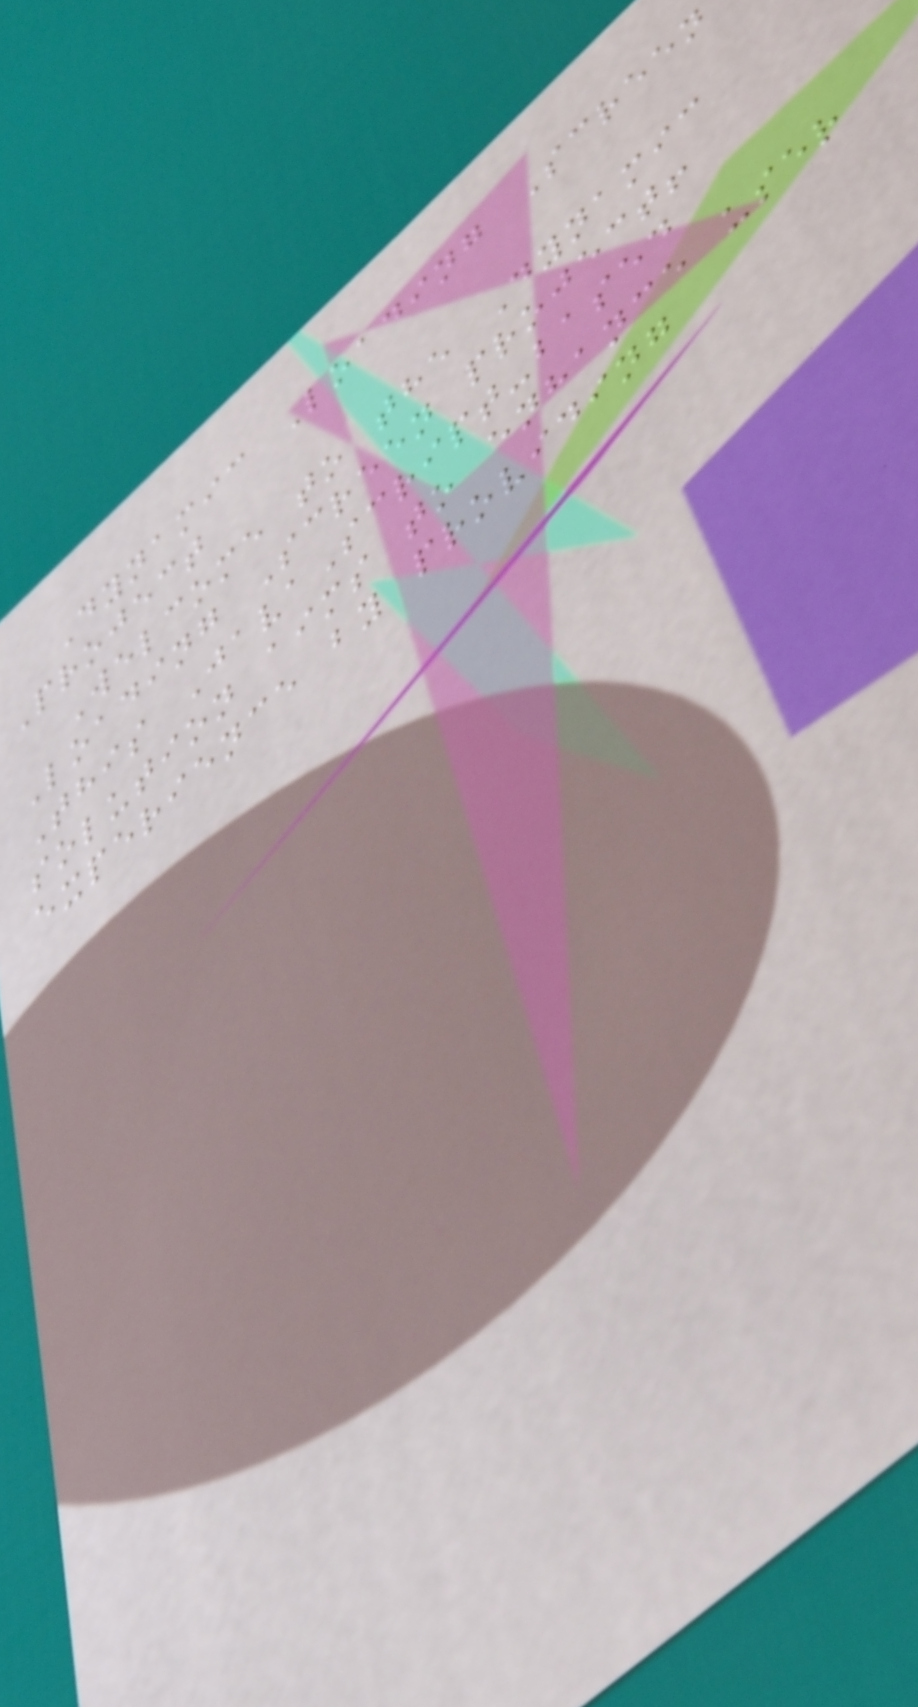Dynamic Loading Screen
Project
Welcome to the Dynamic
Loading Screen project!
This JavaScript-based
solution aims to enhance user
experience by providing
